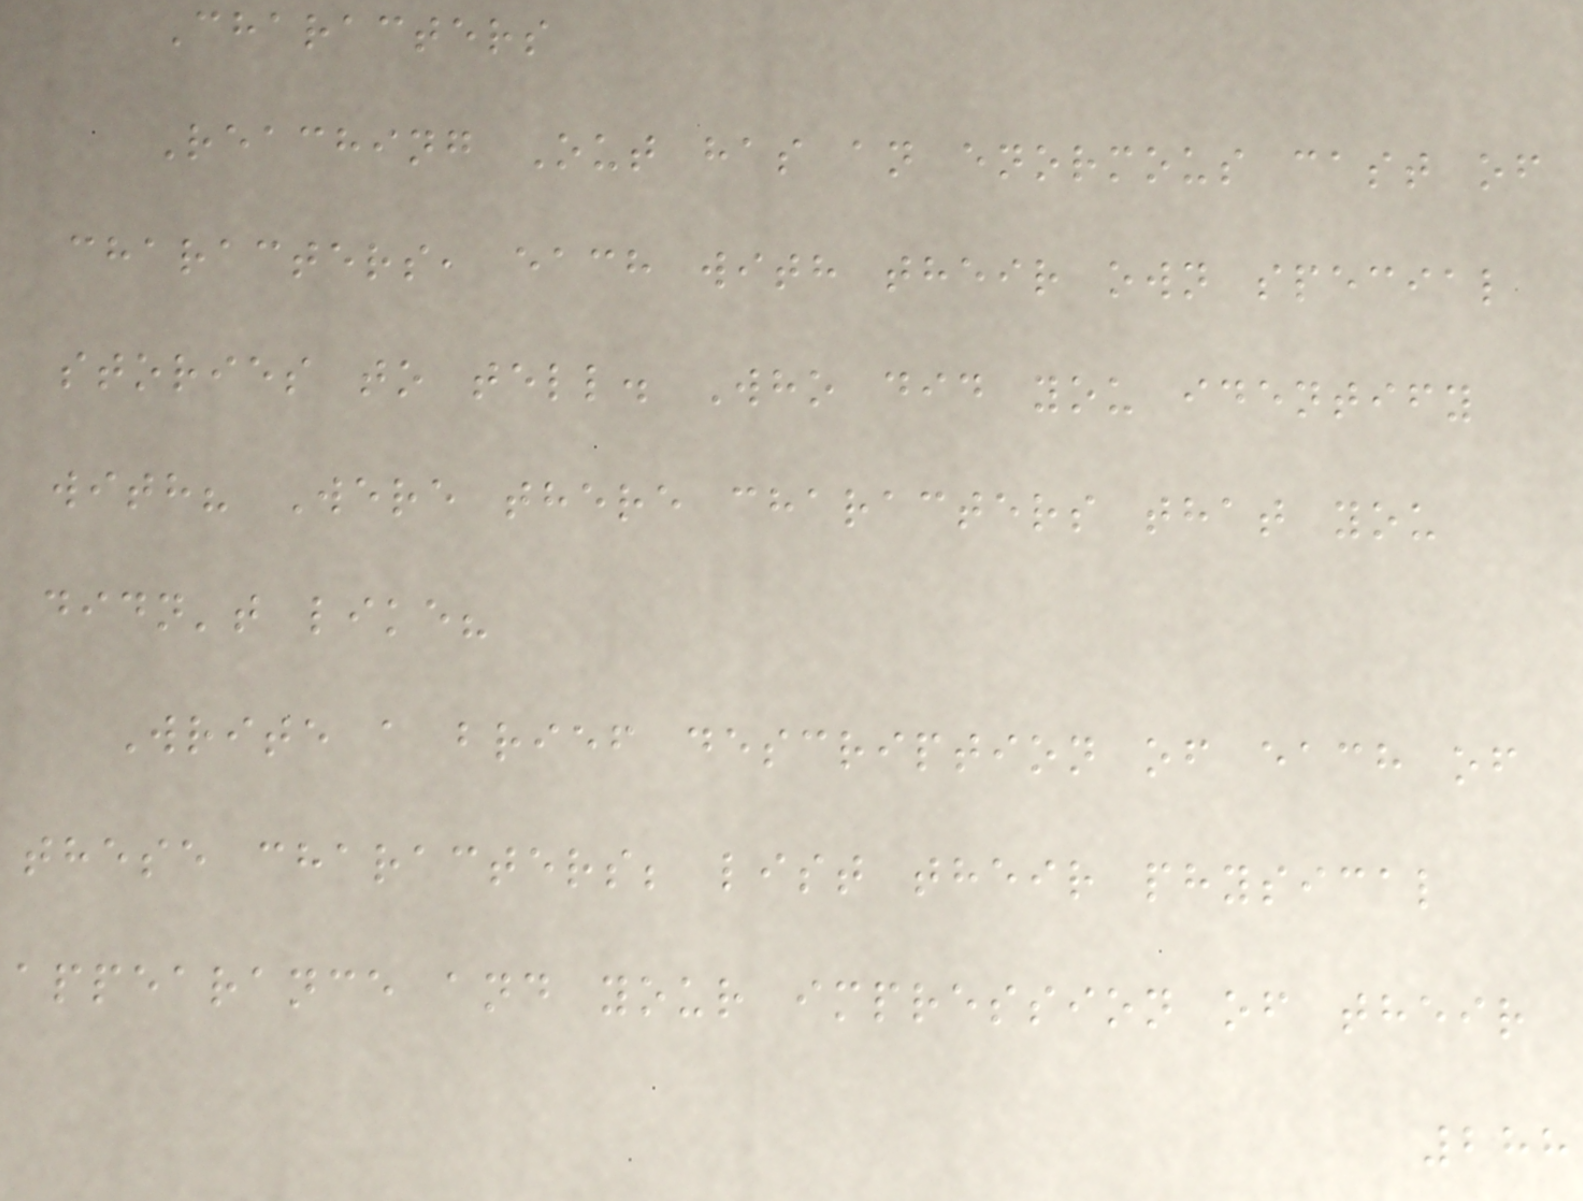Characters
Reaching Out has an enormous cast of
characters, each with their own special
stories to tell. Who did you identify
with? Were there characters that you
didn't like?
Write a brief description of each of
these characters; list their physical
appearance and your impression of their
288
